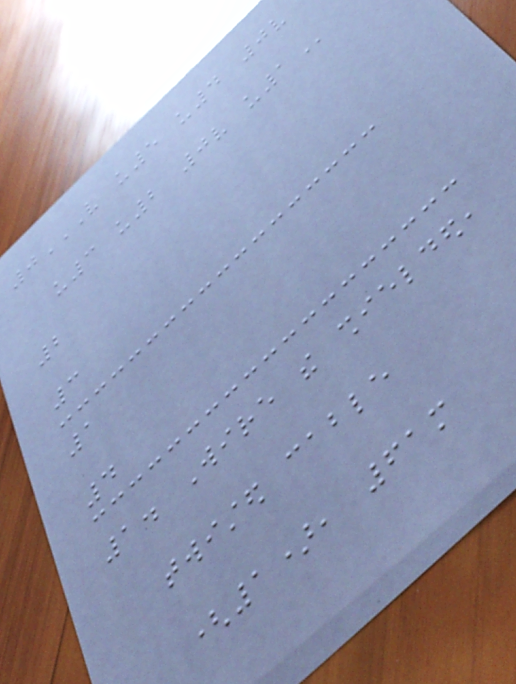0V U5 U4 0V
U3 U2 0V U1
2
3
1
4
1. Wire the shielded,
twisted cable
(1), 61m
